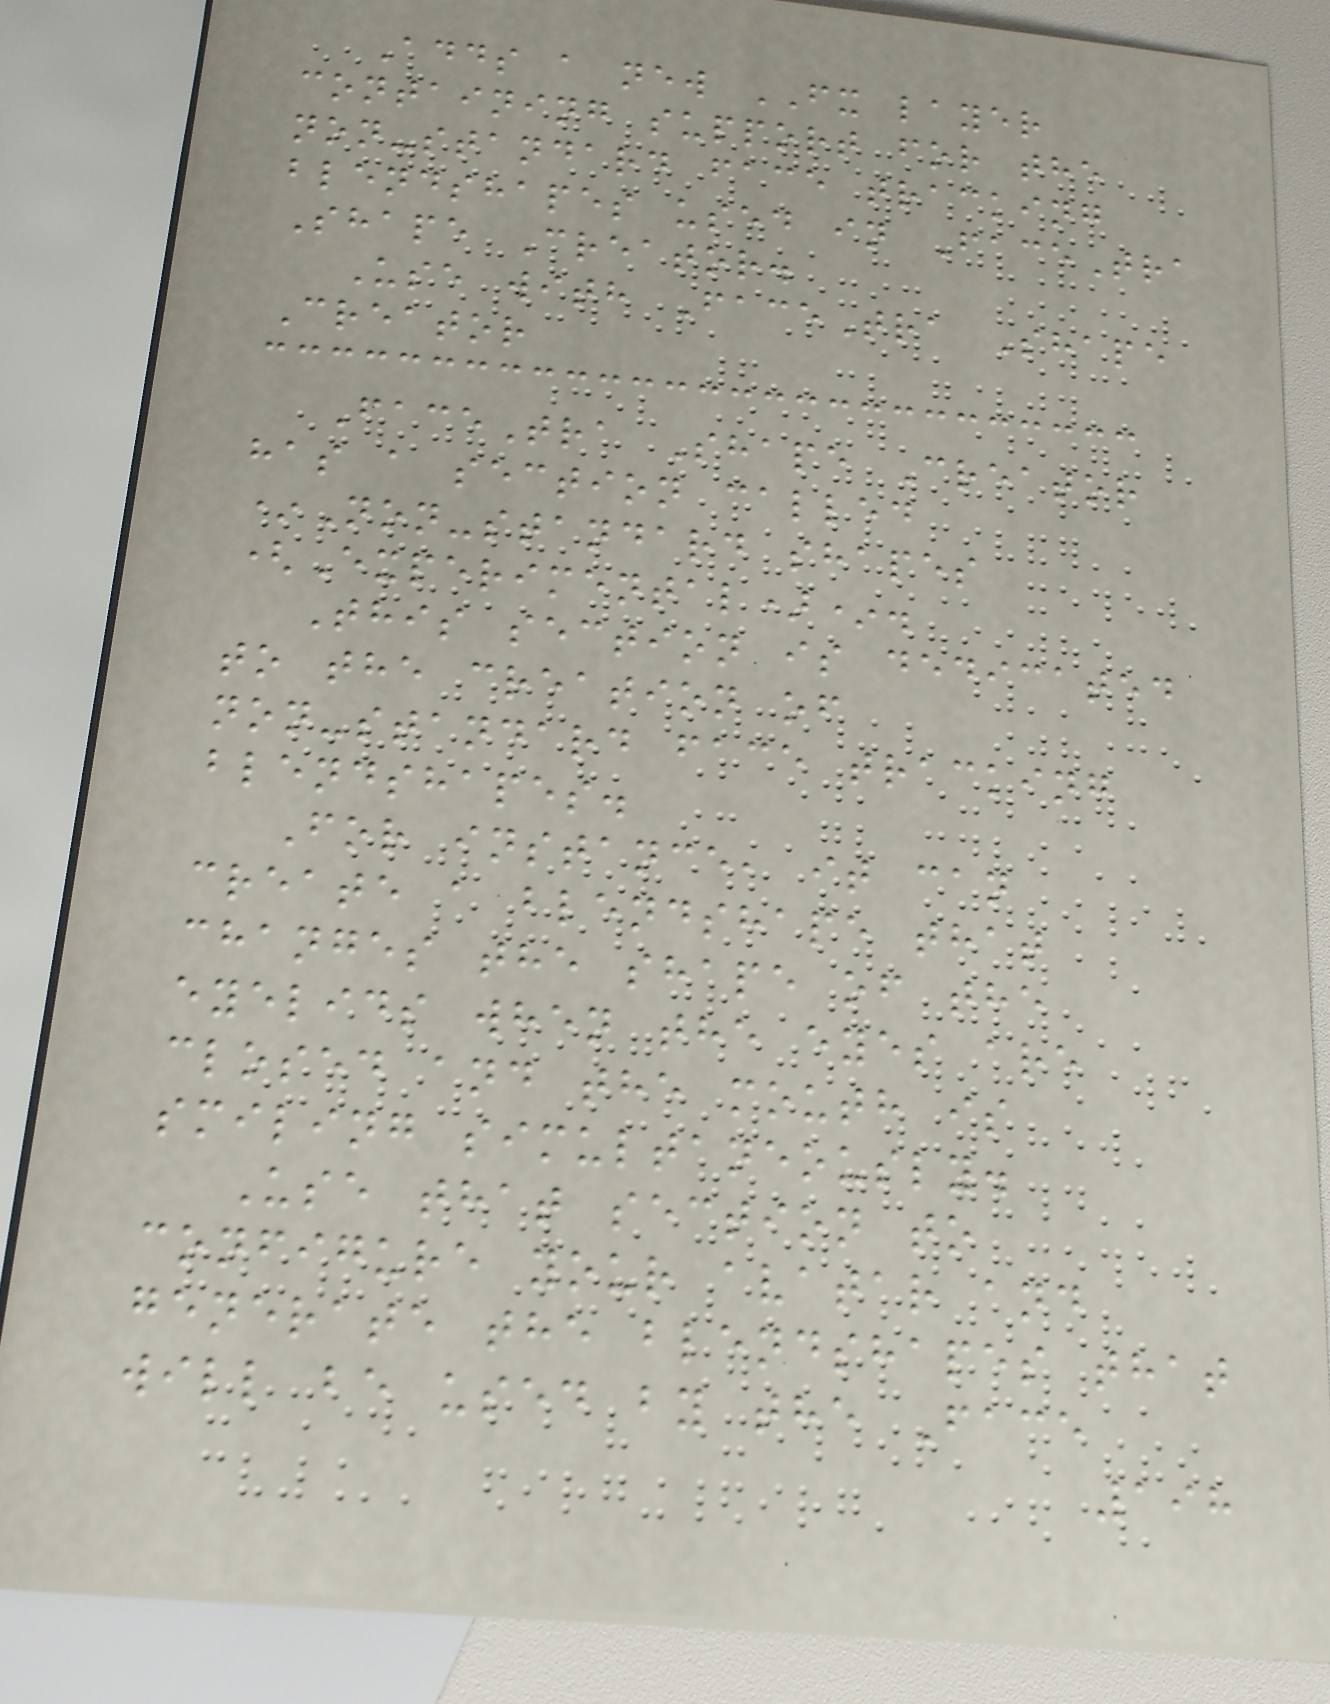Adds a new FX layer
containing support for the
non-standard face tracking
blendshapes used in FaceTra
Shape Creator.
Use with FaceTra Shape
Creator
FaceTra Shape Creator
has a section called
*Non-standard shapes
(Experimental)*.
This section is dedicated
to the creation of
non-standard face tracking
blendshapes.
For instance, it can
create a blendshape that
changes the shape of the
eyelids when the eyes are
closed and the mouth is
smiling simultaneously.
Use that section to
configure your avatar and
generate the blendshapes that
will be used by the Face
198
